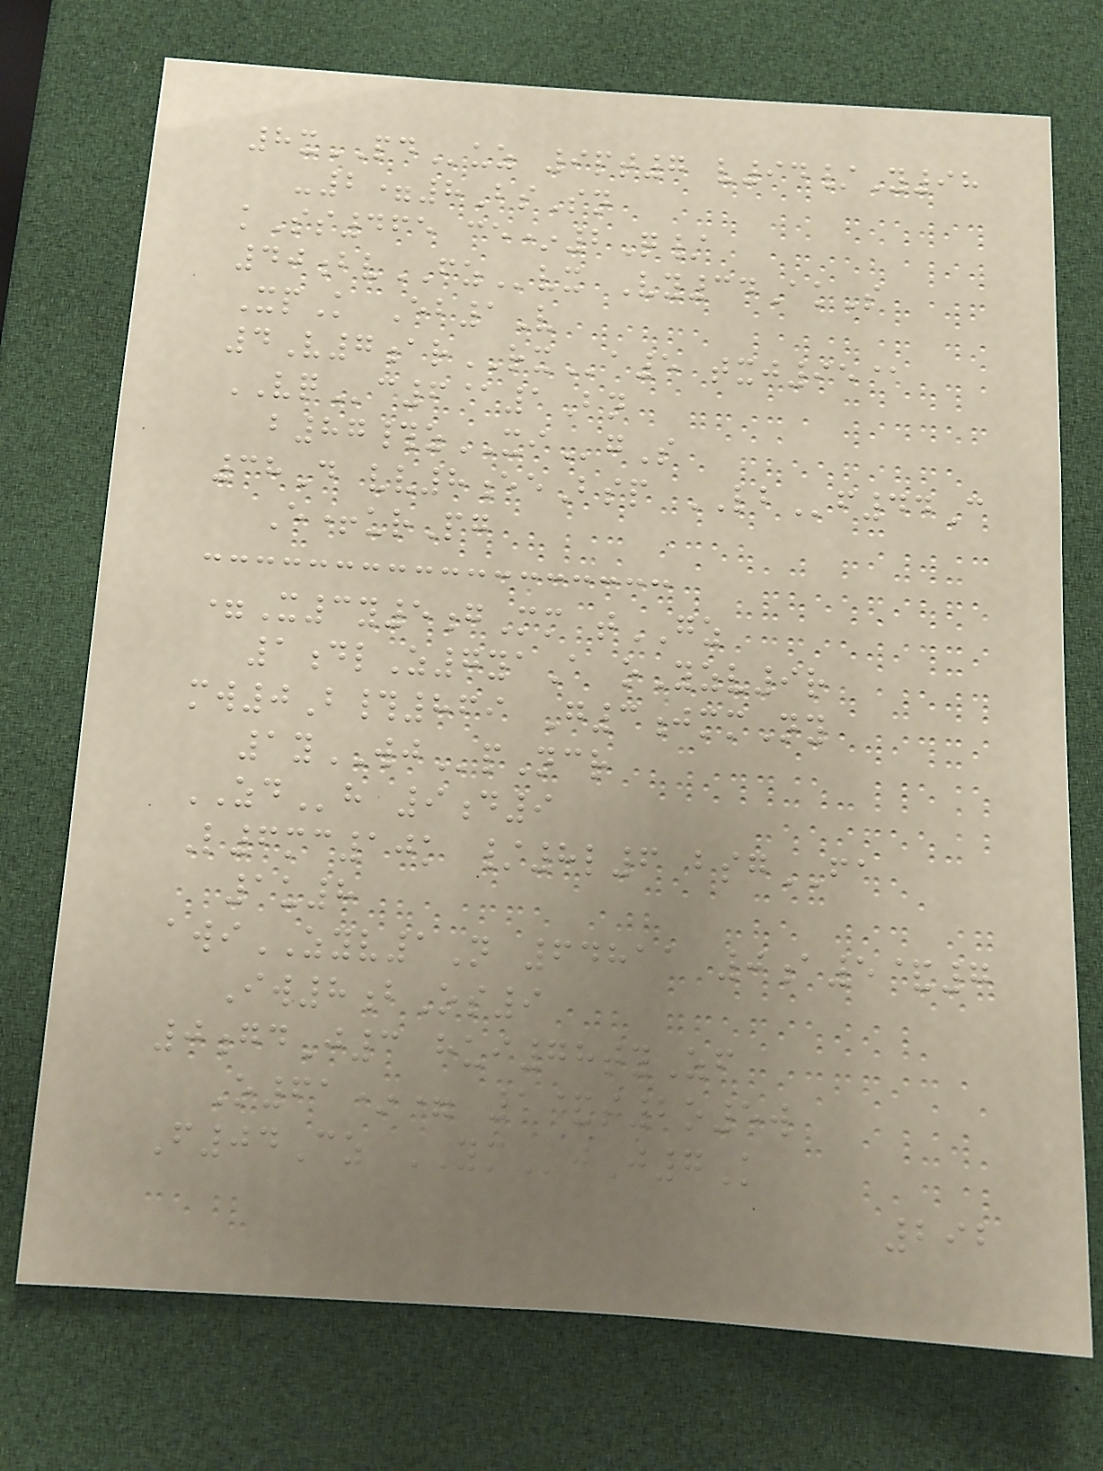8xPDuz 9pt7 v94/Y98
-2=8BsSn
kSs465 ce*2Q/
40bvFZvx Vy34AkS
XpK Eb1V
4V7arRXa5 txj95@
VQc6@1Bn
b87#zXIgS
38D vv8eeBsp LBf44C
E+urPg
=X3y5gMm tGZ
1dlZ7yaA oYzv9r
mw0B#869 G3jmmNy
1yWJpNcr
ZDh 9d9
L6mc10k /8l6 bsgFA
1u8
awiZYV1N 64811 0a5&7
Iw8bOs9
0gdJ3 hui78tyZf
O61*= 1&s2o5w
F04Cz YMjJ7K
292
